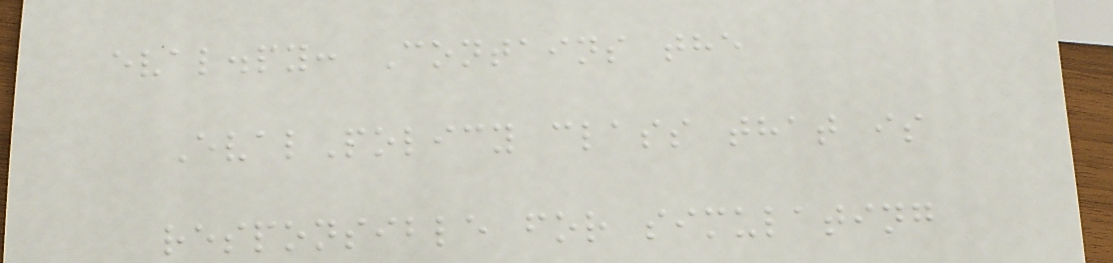eval.py: Contains the
EvalPolicy class that is
responsible for simulating
